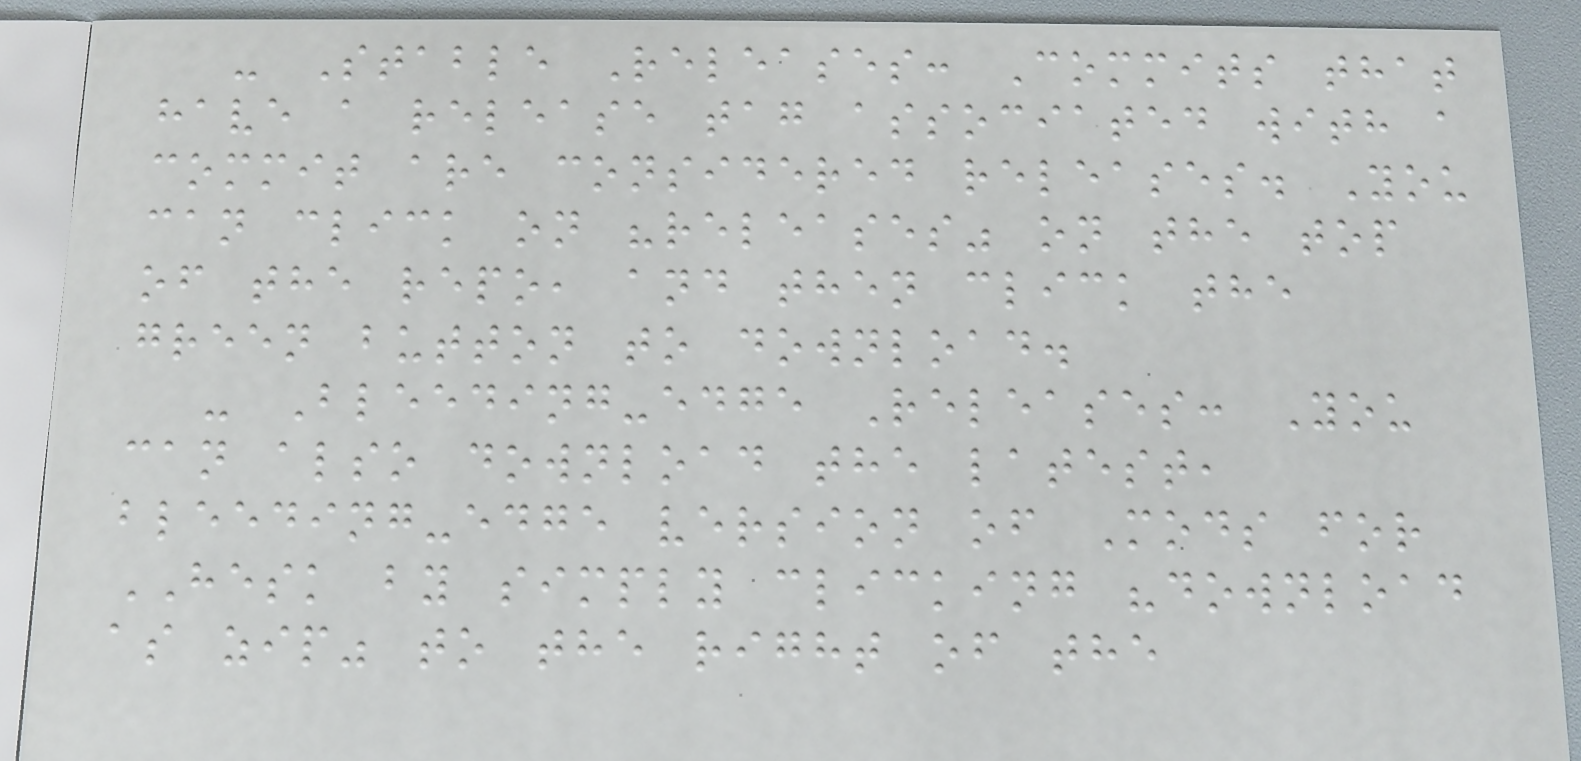- Stable Releases: Commits that
have a release tag associated with a
commit are considered releases. You
can click on "releases" on the top
of the repo, and then click the
green button to download.
- Bleeding-edge Releases: You
can also download the latest,
bleeding-edge version of Mods for
HESK by simply clicking "download
as zip" to the right of the
